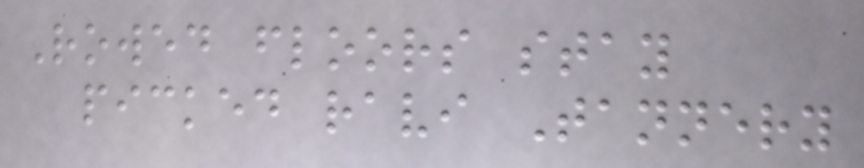Rowed floors stay
picked ravi Tannery
